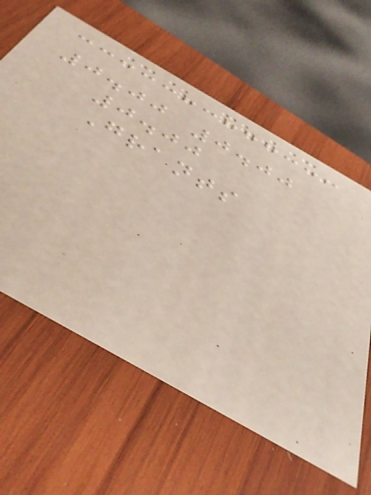0.00 0.00
0.00
Grants
